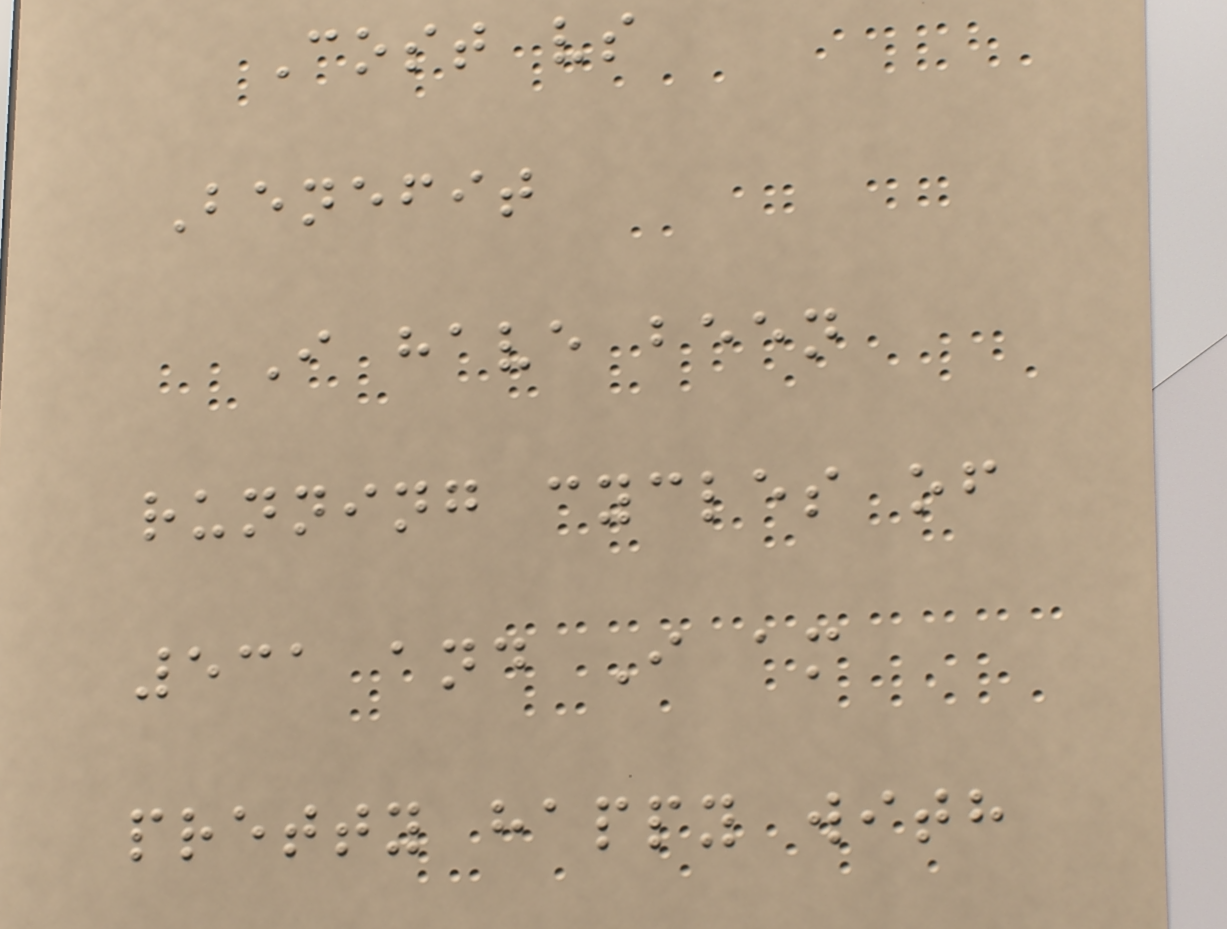Cost vs
Benefit
I have been
running cycles of
531 and I am
pretty happy with
